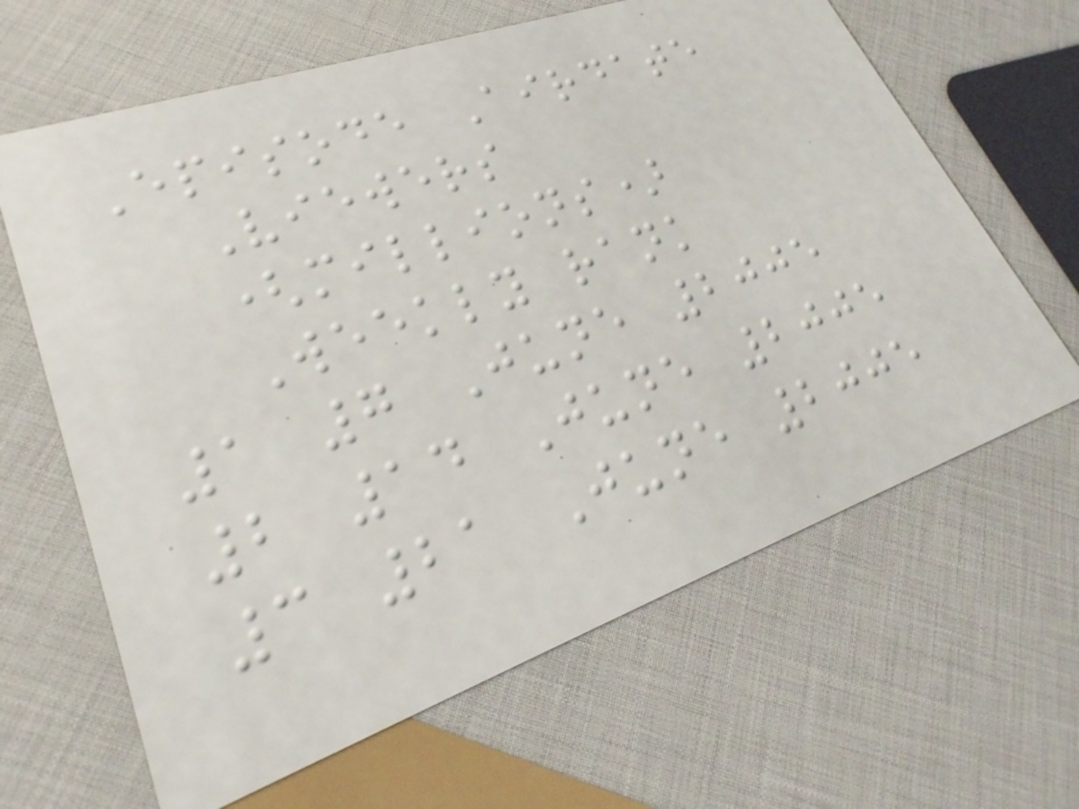Episode Airdate
Viewers
(millions)
Weekly rank
1 7 June 2005
2 14 June 2005
3 21 June 2005
